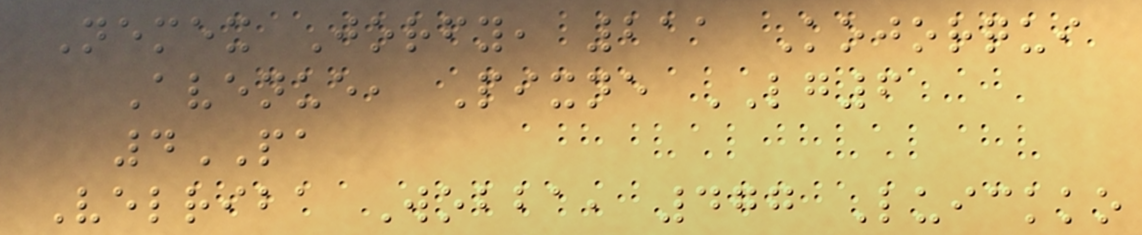Nemex Jorfy, 211 Kojorqui
Avenue, Pixne LG6
4PA
Velriba Wobba, 477 Luickko
